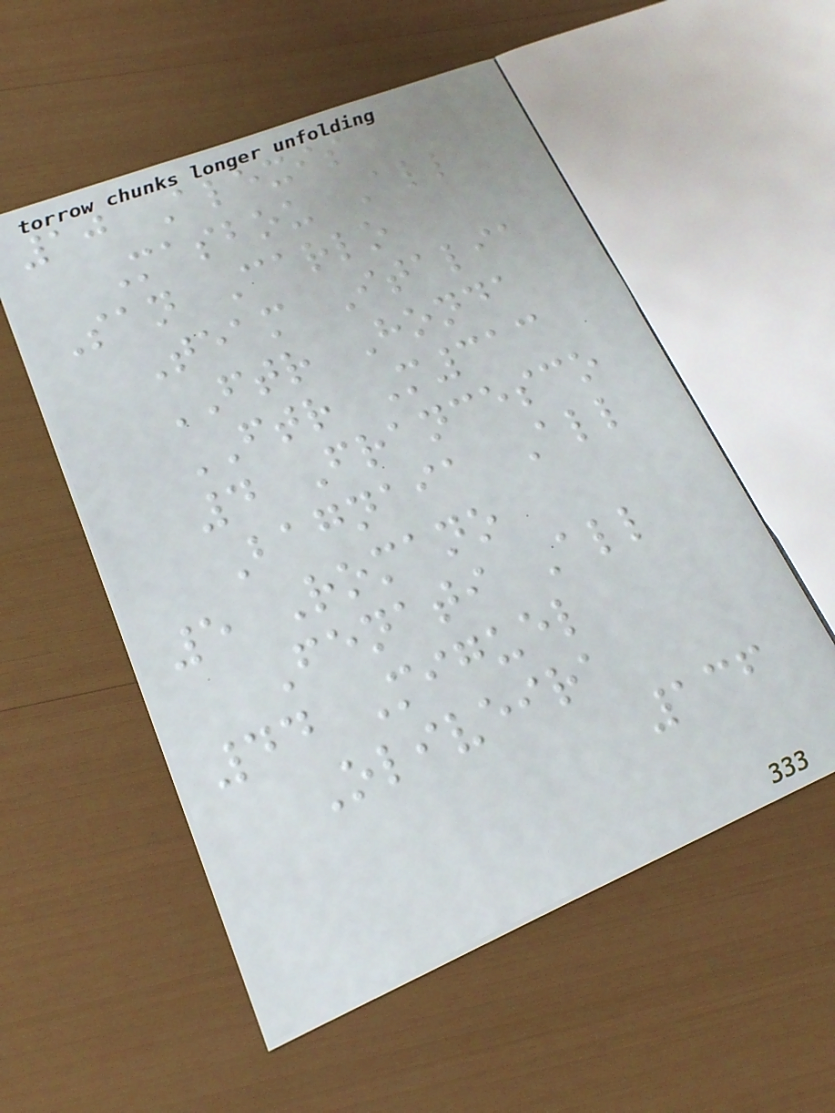10 Alexis
Masbou All
San Carlo
Team Italia
FTR Honda
FTR M313
4 Francesco
Bagnaia All
5 Romano
Fenati All
44 Miguel
Oliveira
136
